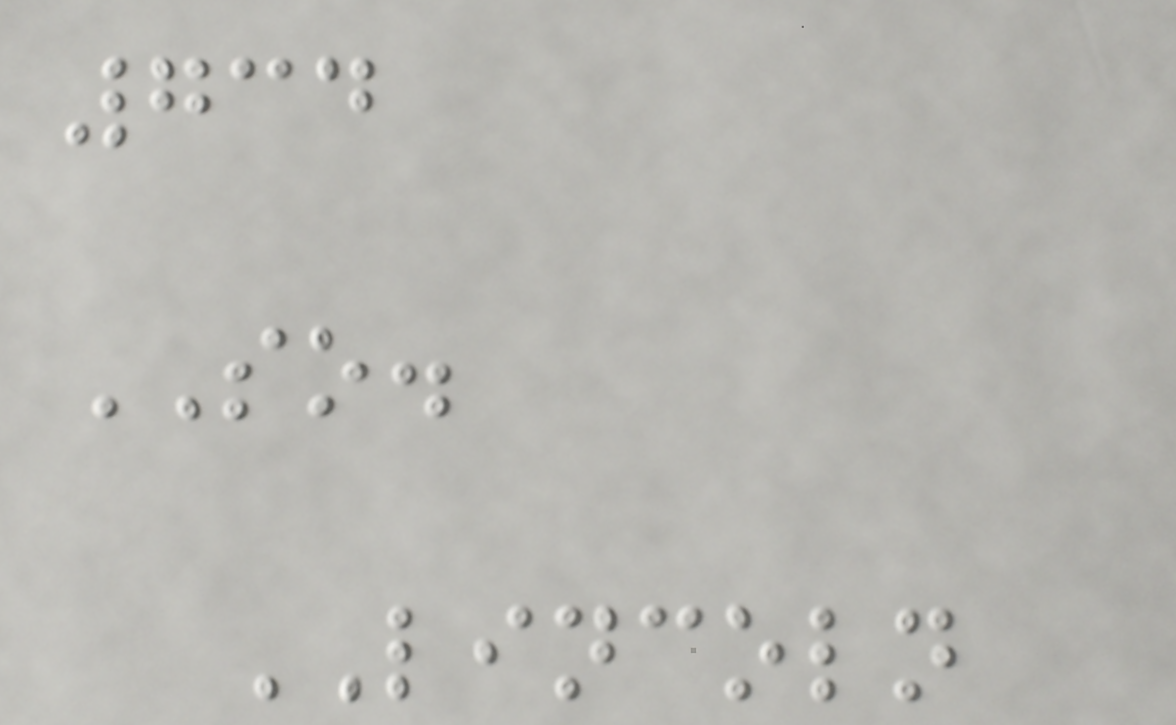734
SO.
LINCOLN
